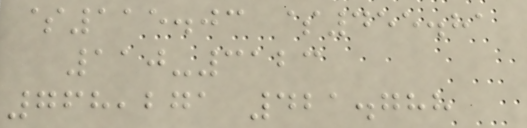$115.03 $455.81
110-3123
768,271 421.788
